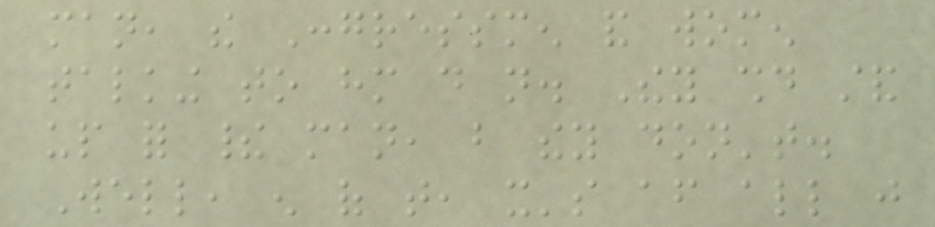man, the Congressmen and women
talking to him do not. They should stand
up for their man, but they don't.
Well, enough of that, it's after all just
